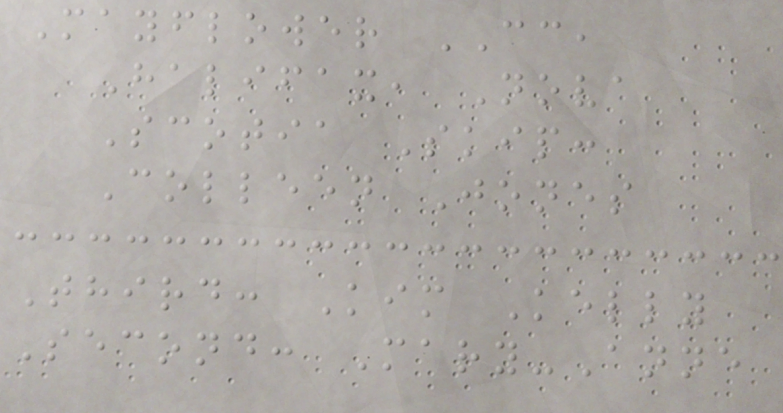Mayflower CC,
Halifax, Nova
Scotia Skip:
Colleen Jones
Third: Kim Kelly
Second: Mary-Anne
